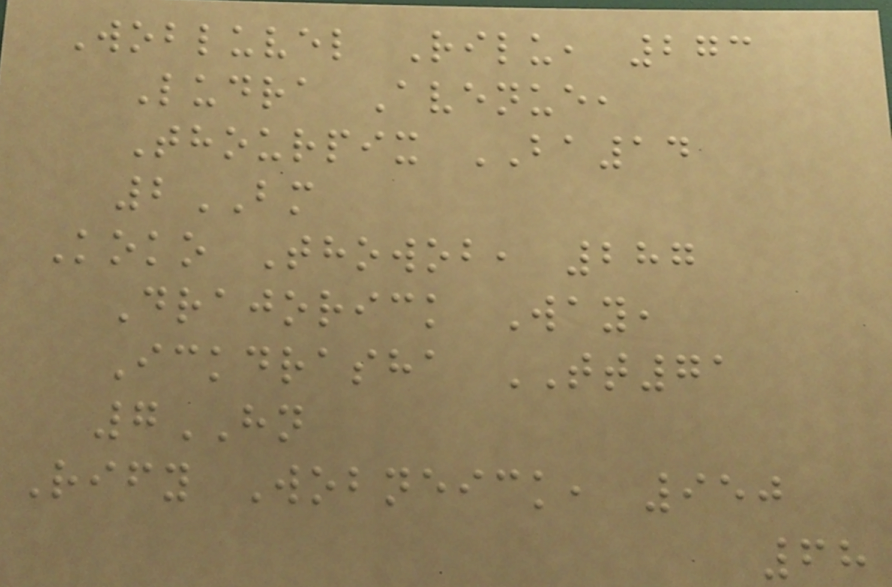Wobluvel Rilu, 273
Ludra Avenue,
Thourpix BA14
2BM
Koko Thowob, 287
Drajorick Way,
Ickdrasha TT71
7HN
Rify Wobneick, 950
68
